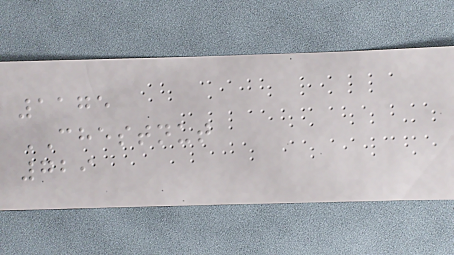1175
CHESTNUT
729
